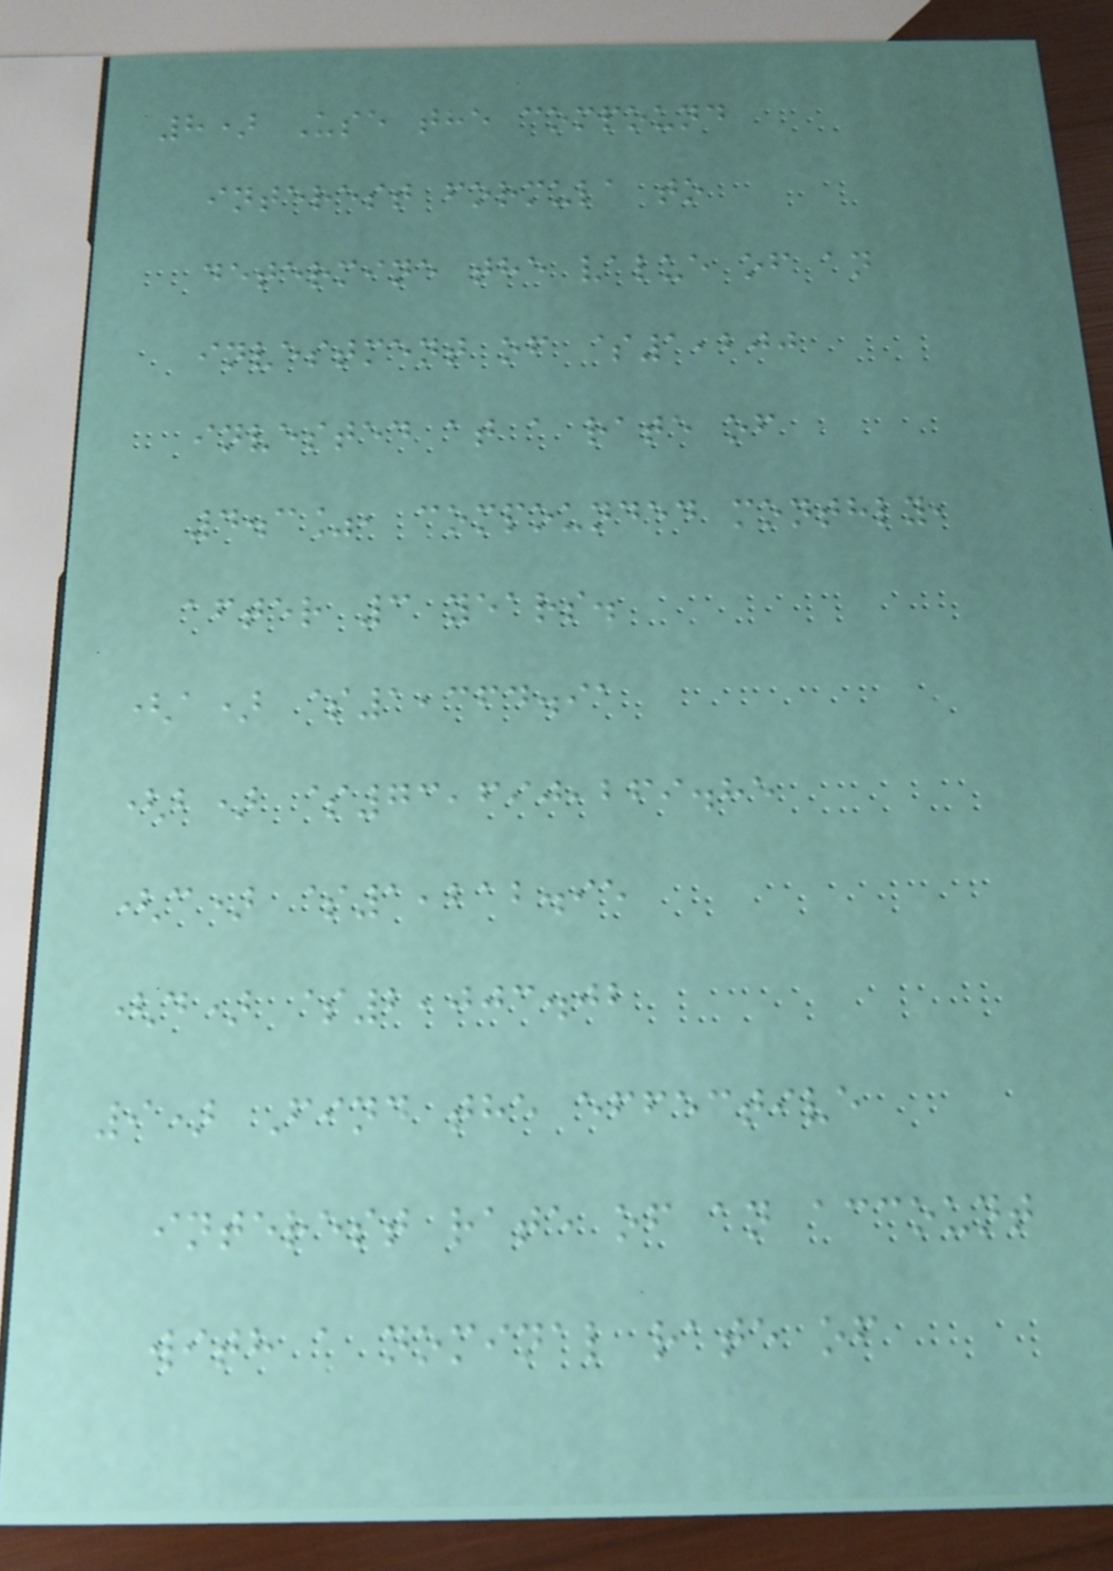8) Use the compound
interest formula to
determine the value of an
investment of $1,200
invested at a rate of
4.3%, compounded monthly,
after 3 years.
(a) $1,364.91
(b) $73,690,269.85
(c) $1,212.95
(d) $2,003.02
9) Find the effective
interest rate of an account
with a nominal rate of
